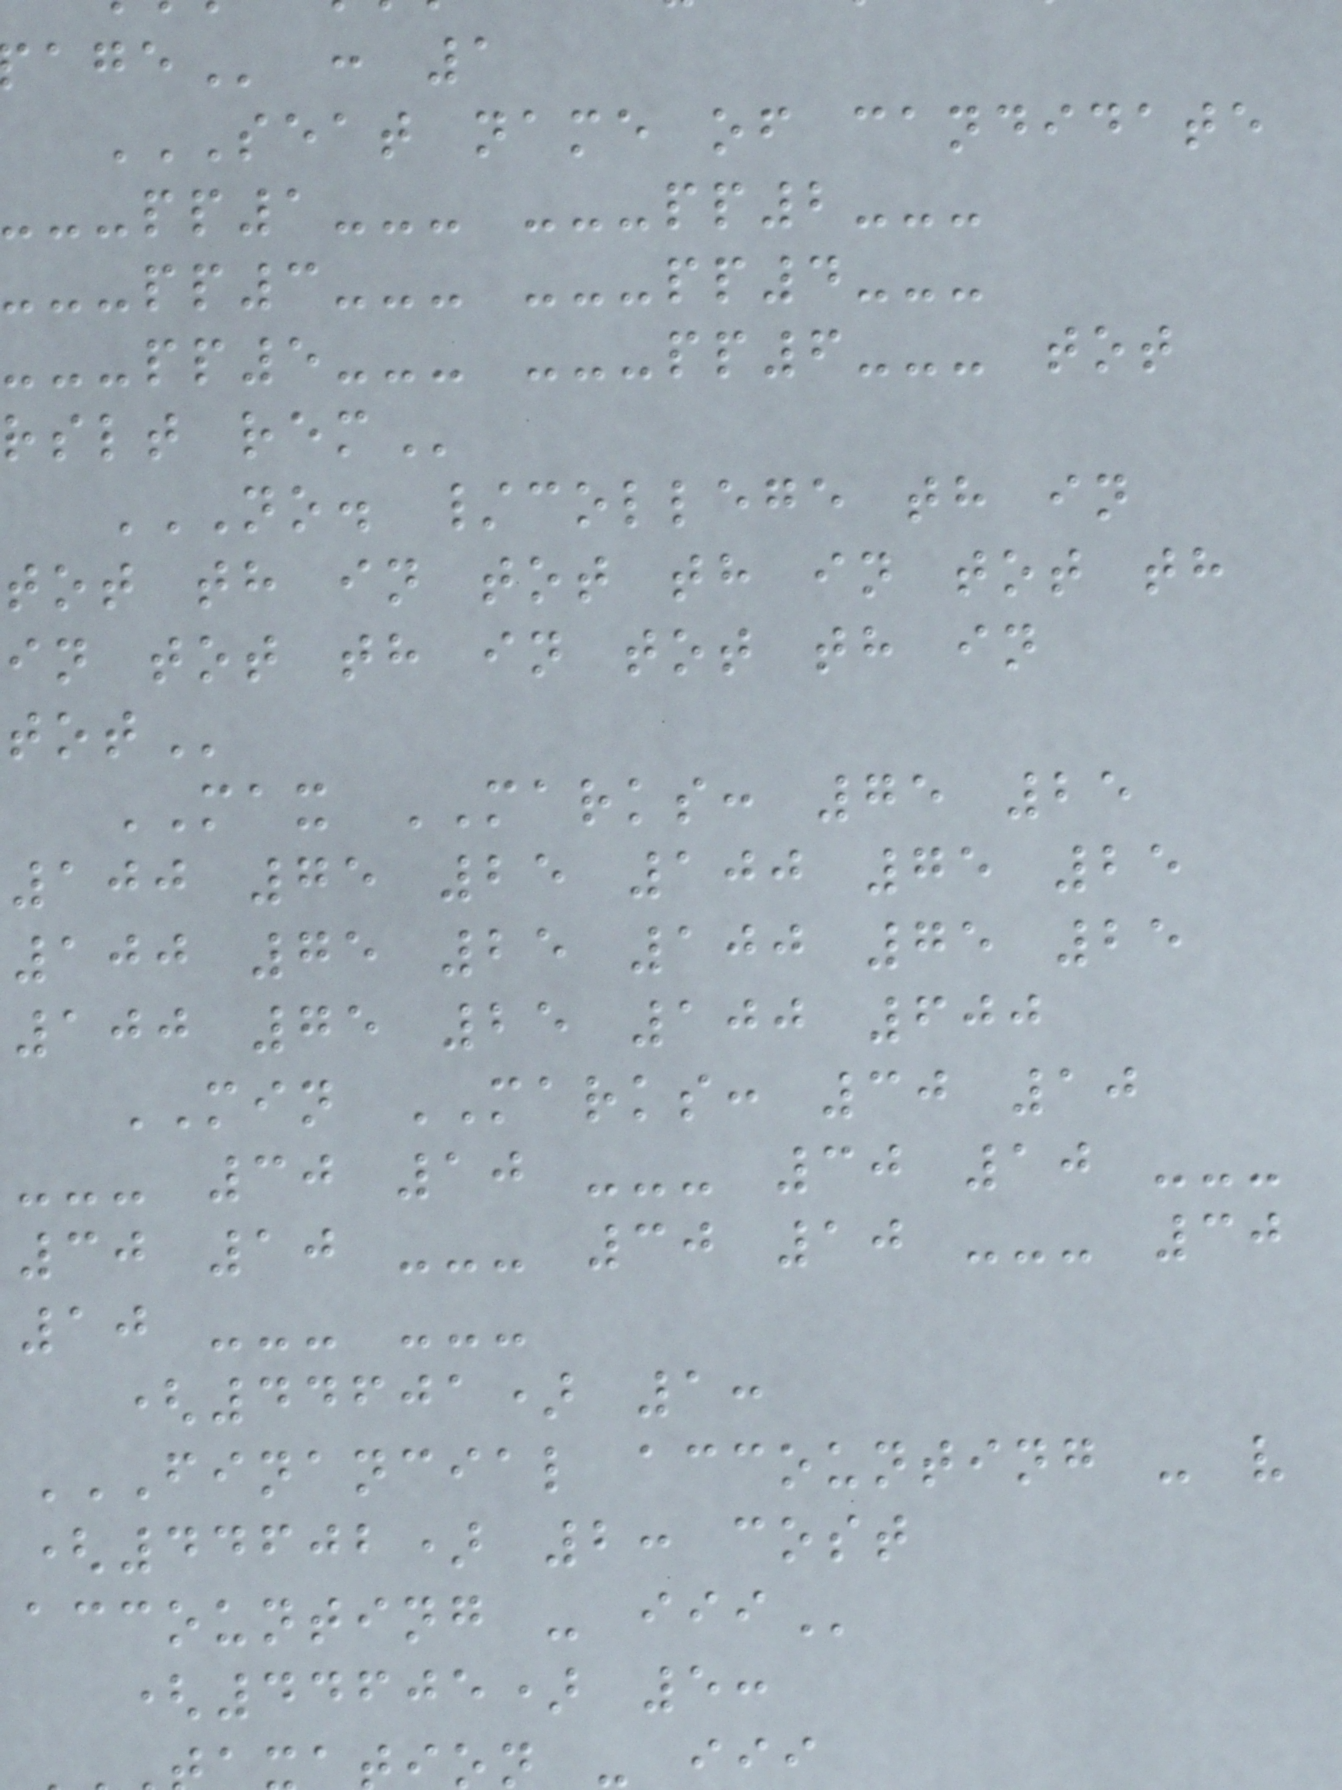: 1
SEAT NAME OF CANDIDATE
---pp1--- ---pp2---
---pp3--- ---pp4---
---pp5--- ---pp6--- tot
rslt
NO. /COLLEGE TH IN
tot th in tot th in tot th
in tot th in tot th in
MAX MARKS: 75 25
100 75 25 100 75 25
100 75 25 100 75 25
100 75 25 100 600
MIN MARKS: 30 10
--- 30 10 --- 30 10 ---
30 10 --- 30 10 --- 30
10 --- ---
(44601) 1:
FINANCIAL ACCOUNTING - V
(44602) 2: cost
accounting -
(44605) 5:
n - iii
